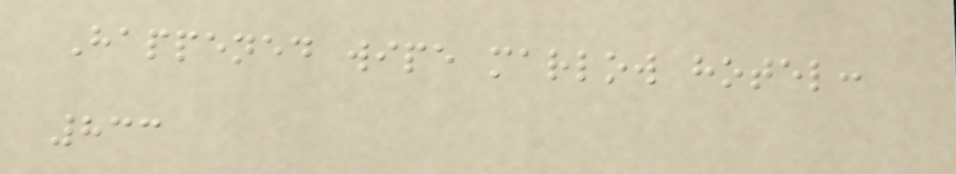Happened wipe marlow hotel:
833
